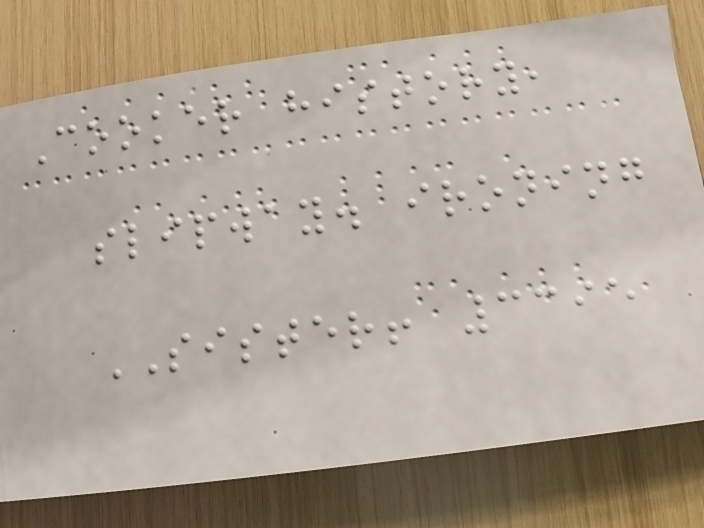Cooker history,
slipway. ironing
SISTER! 3395
